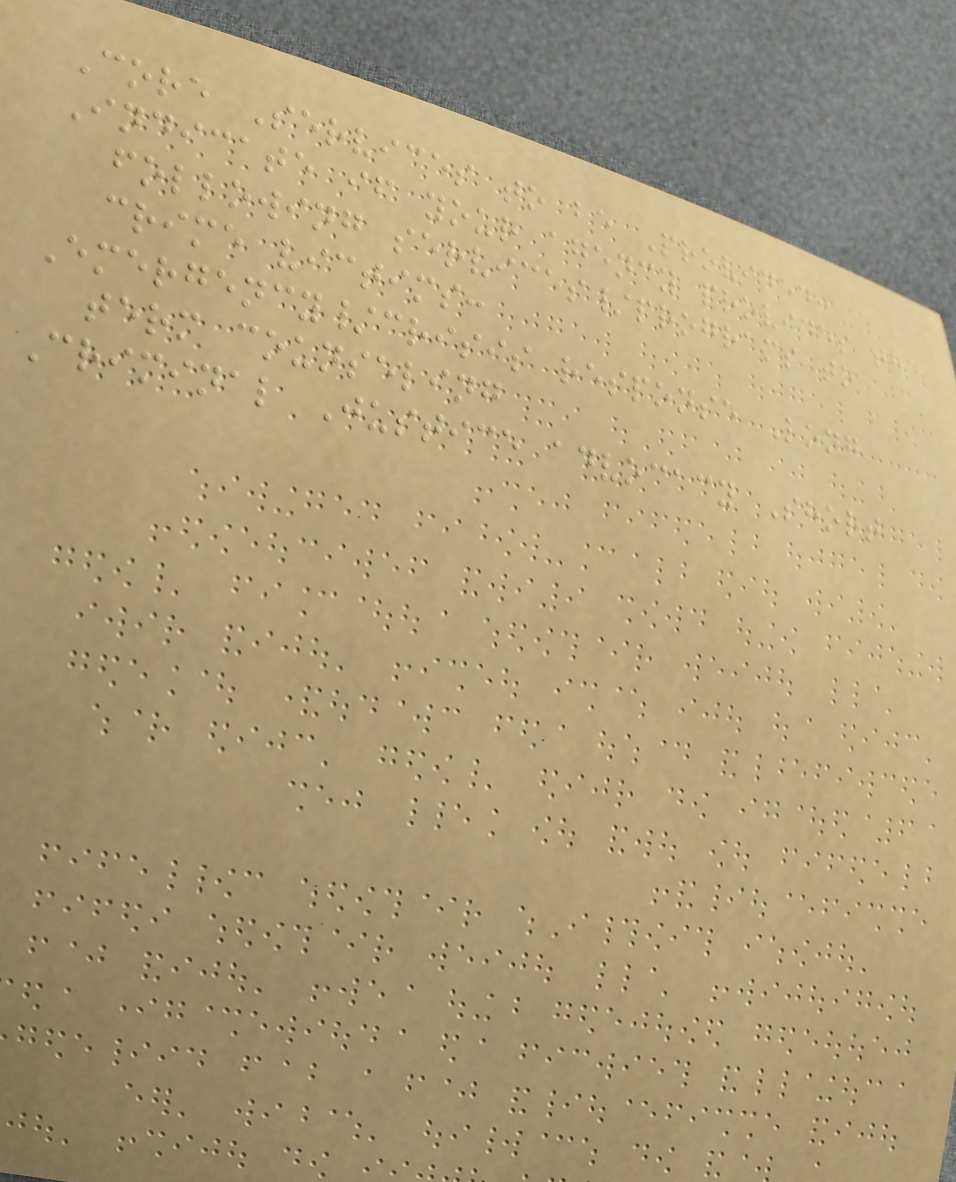Core Services to be Provided:
Indicate if your agency provides the
following services/programs to
crime victims:
Emergency/crisis response Long
term counseling
Criminal Justice advocacy Short
